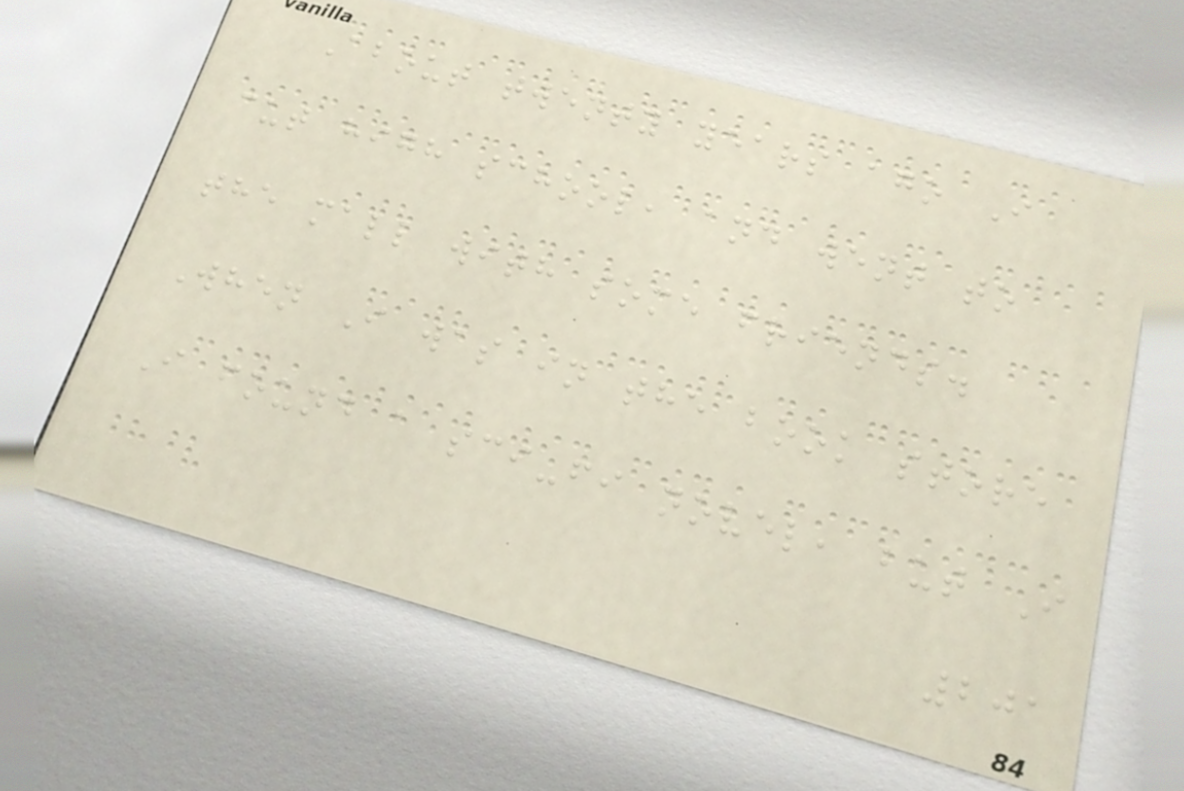About twenty years ago I
cut high school, and went to
the mall with some friends.
When I was in the book store
I found a sci-fi novel, but I
201
